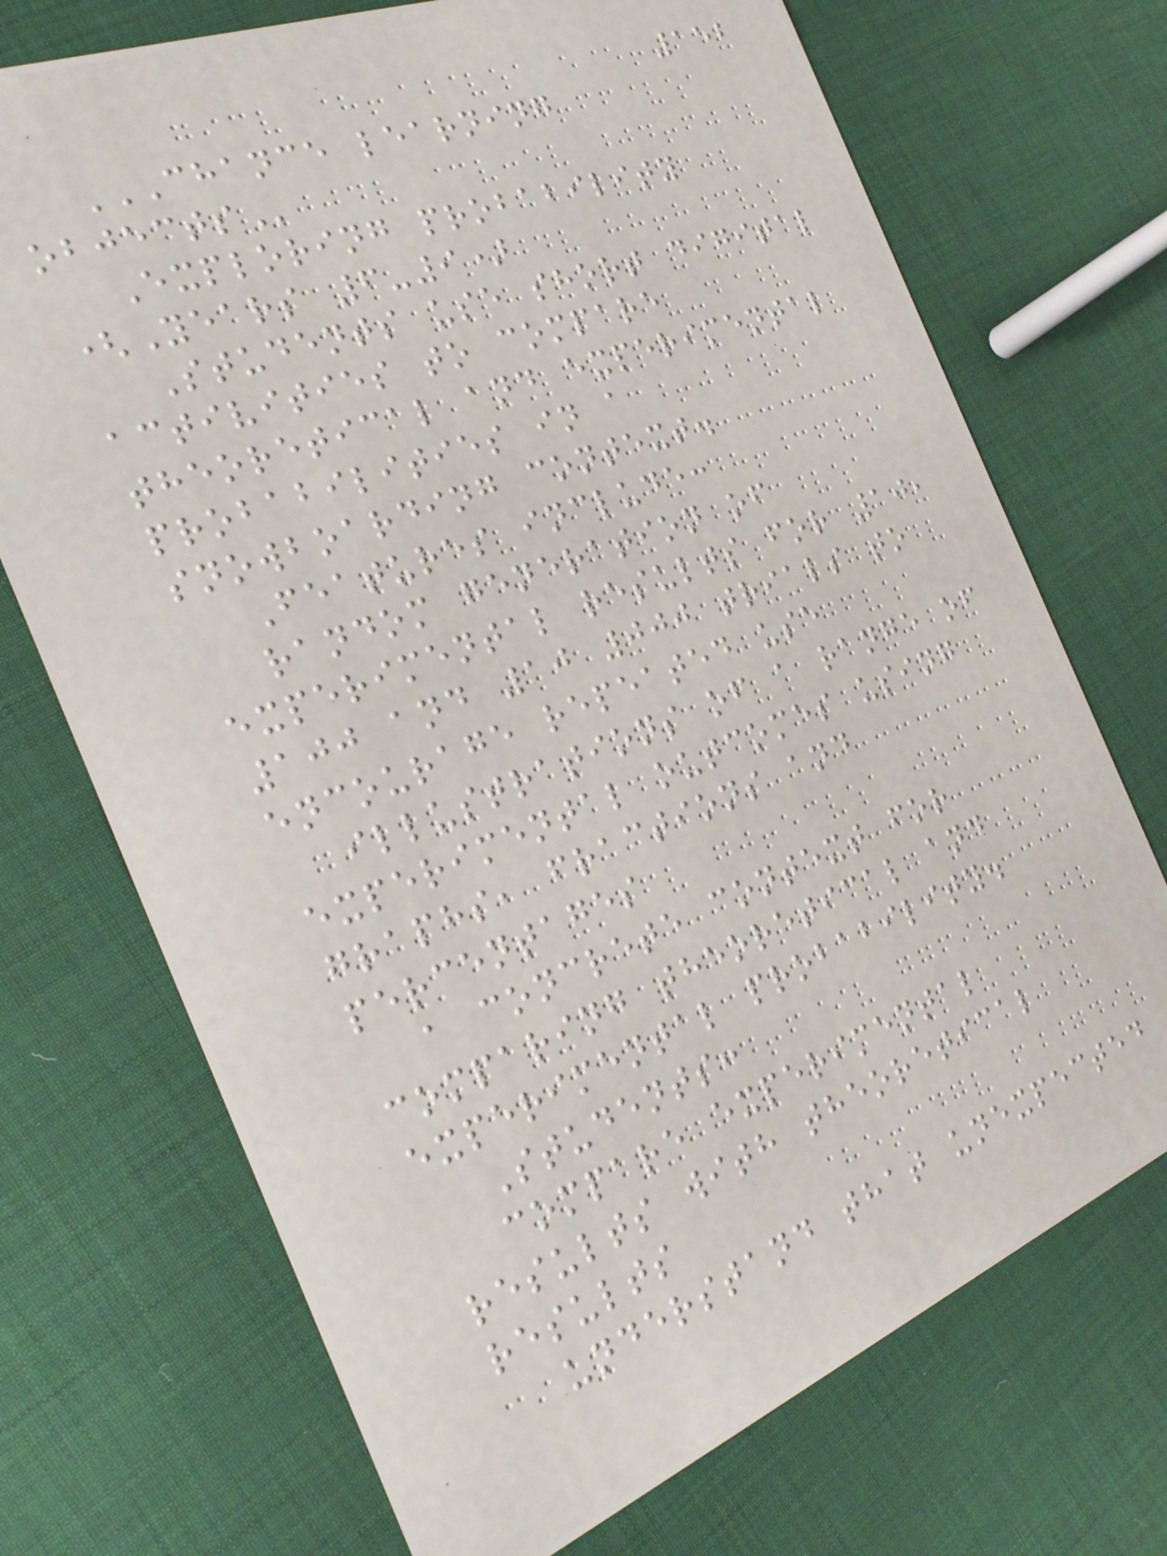152
CHANCE LEARNING
OBJECTS
Exploring probability
(Years 6-9)
Students use short digital
activities to compare
theoretical and experimental
probabilities in a
snowboarding context.
Features include:
random generation of
experimental results for 10,
100 and 10 000 trials to
encourage repeated use
illustrations of a range of
experimental outcomes using
graphs, fractions and
percentages
a concrete context for
comparing theoretical and
experimental probability.
Students:
compare experimental
results with theoretical
results
understand that unexpected
